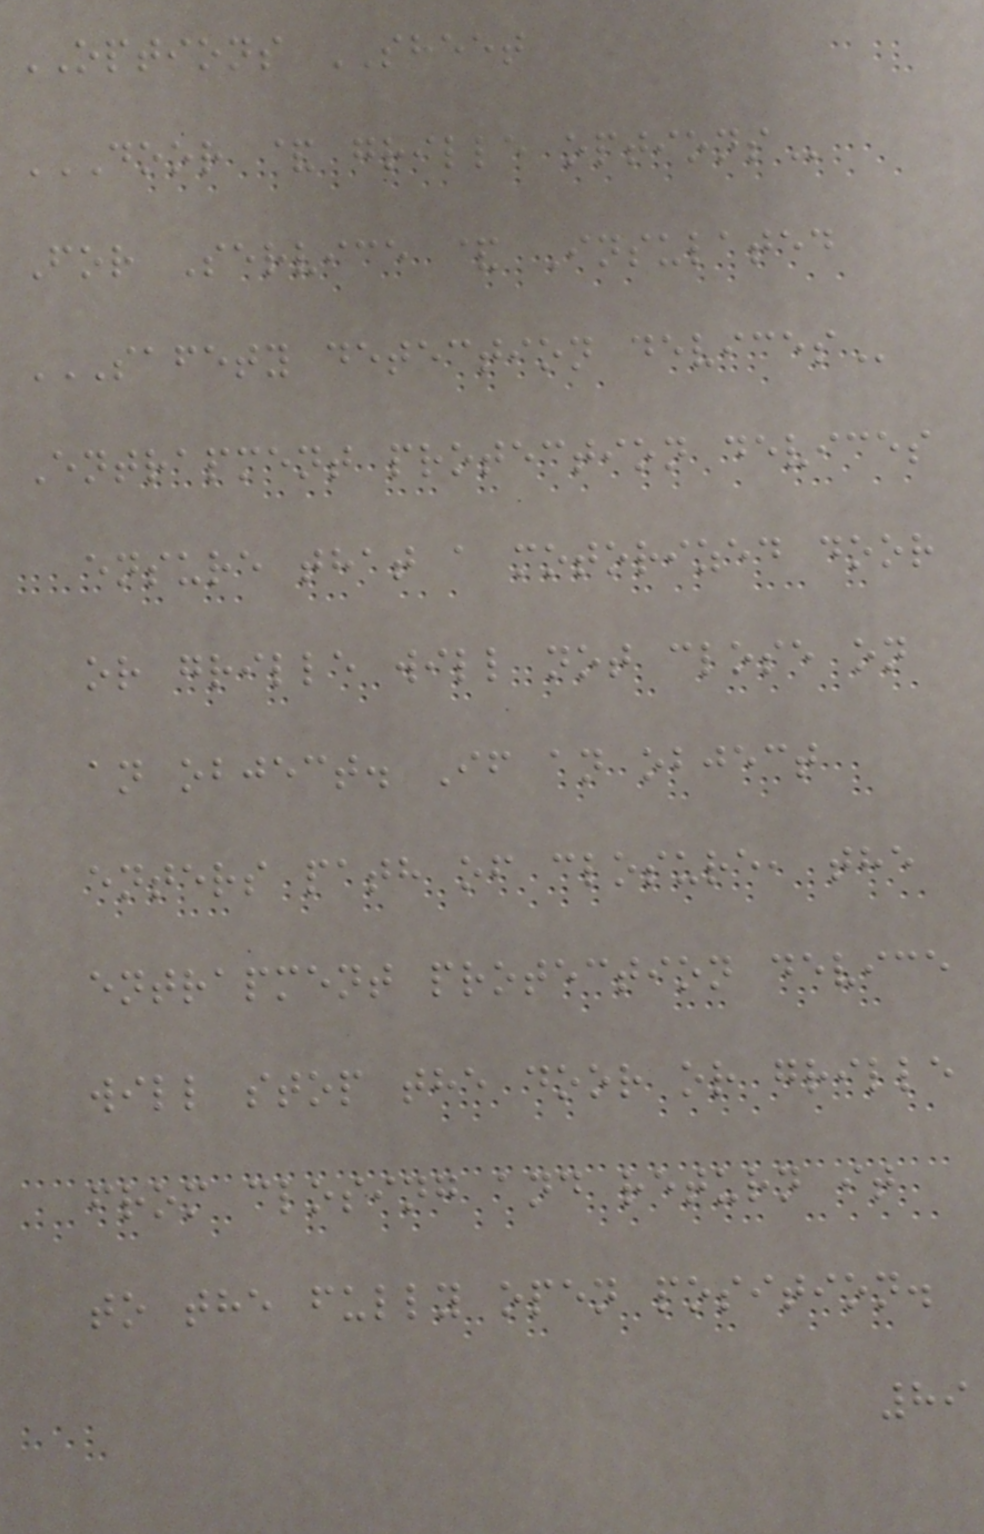OPTIONS SHEET
DOOR & GRILLE OPTIONS
For Service & Insulated
SAFETY DETECTION DEVICES
Entrapment protection devices
ensure that a motorized door
or grille will not close on
an object. If an object
enters path of closure, the
entrapment protection device
will stop the door or grille
from closing and return it
to the fully open position.
89
